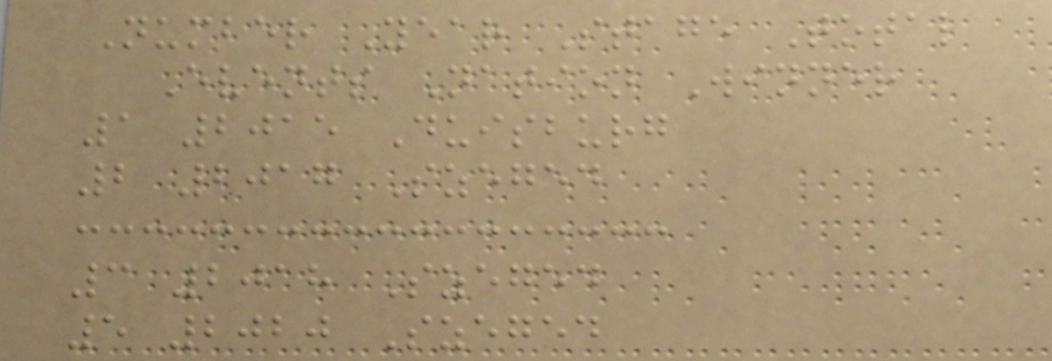Number Year Stage Total
Events Nation Winner
1 2015 Duisburg
2 2017 Szeged
3 2018 Szeged
5 2020 Szeged
